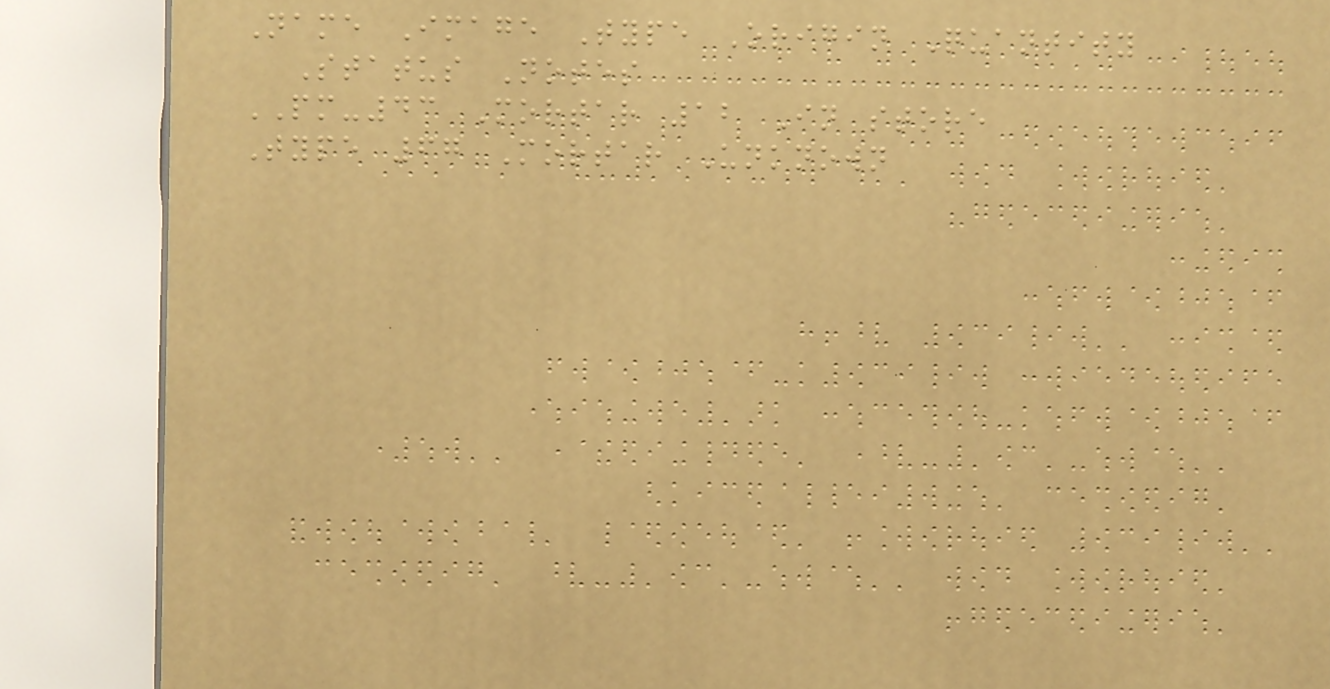Name Image Type Origin Quantity
Status Notes
PM-43 Mortar 12 In store
Type 67 Mortar Unknown
